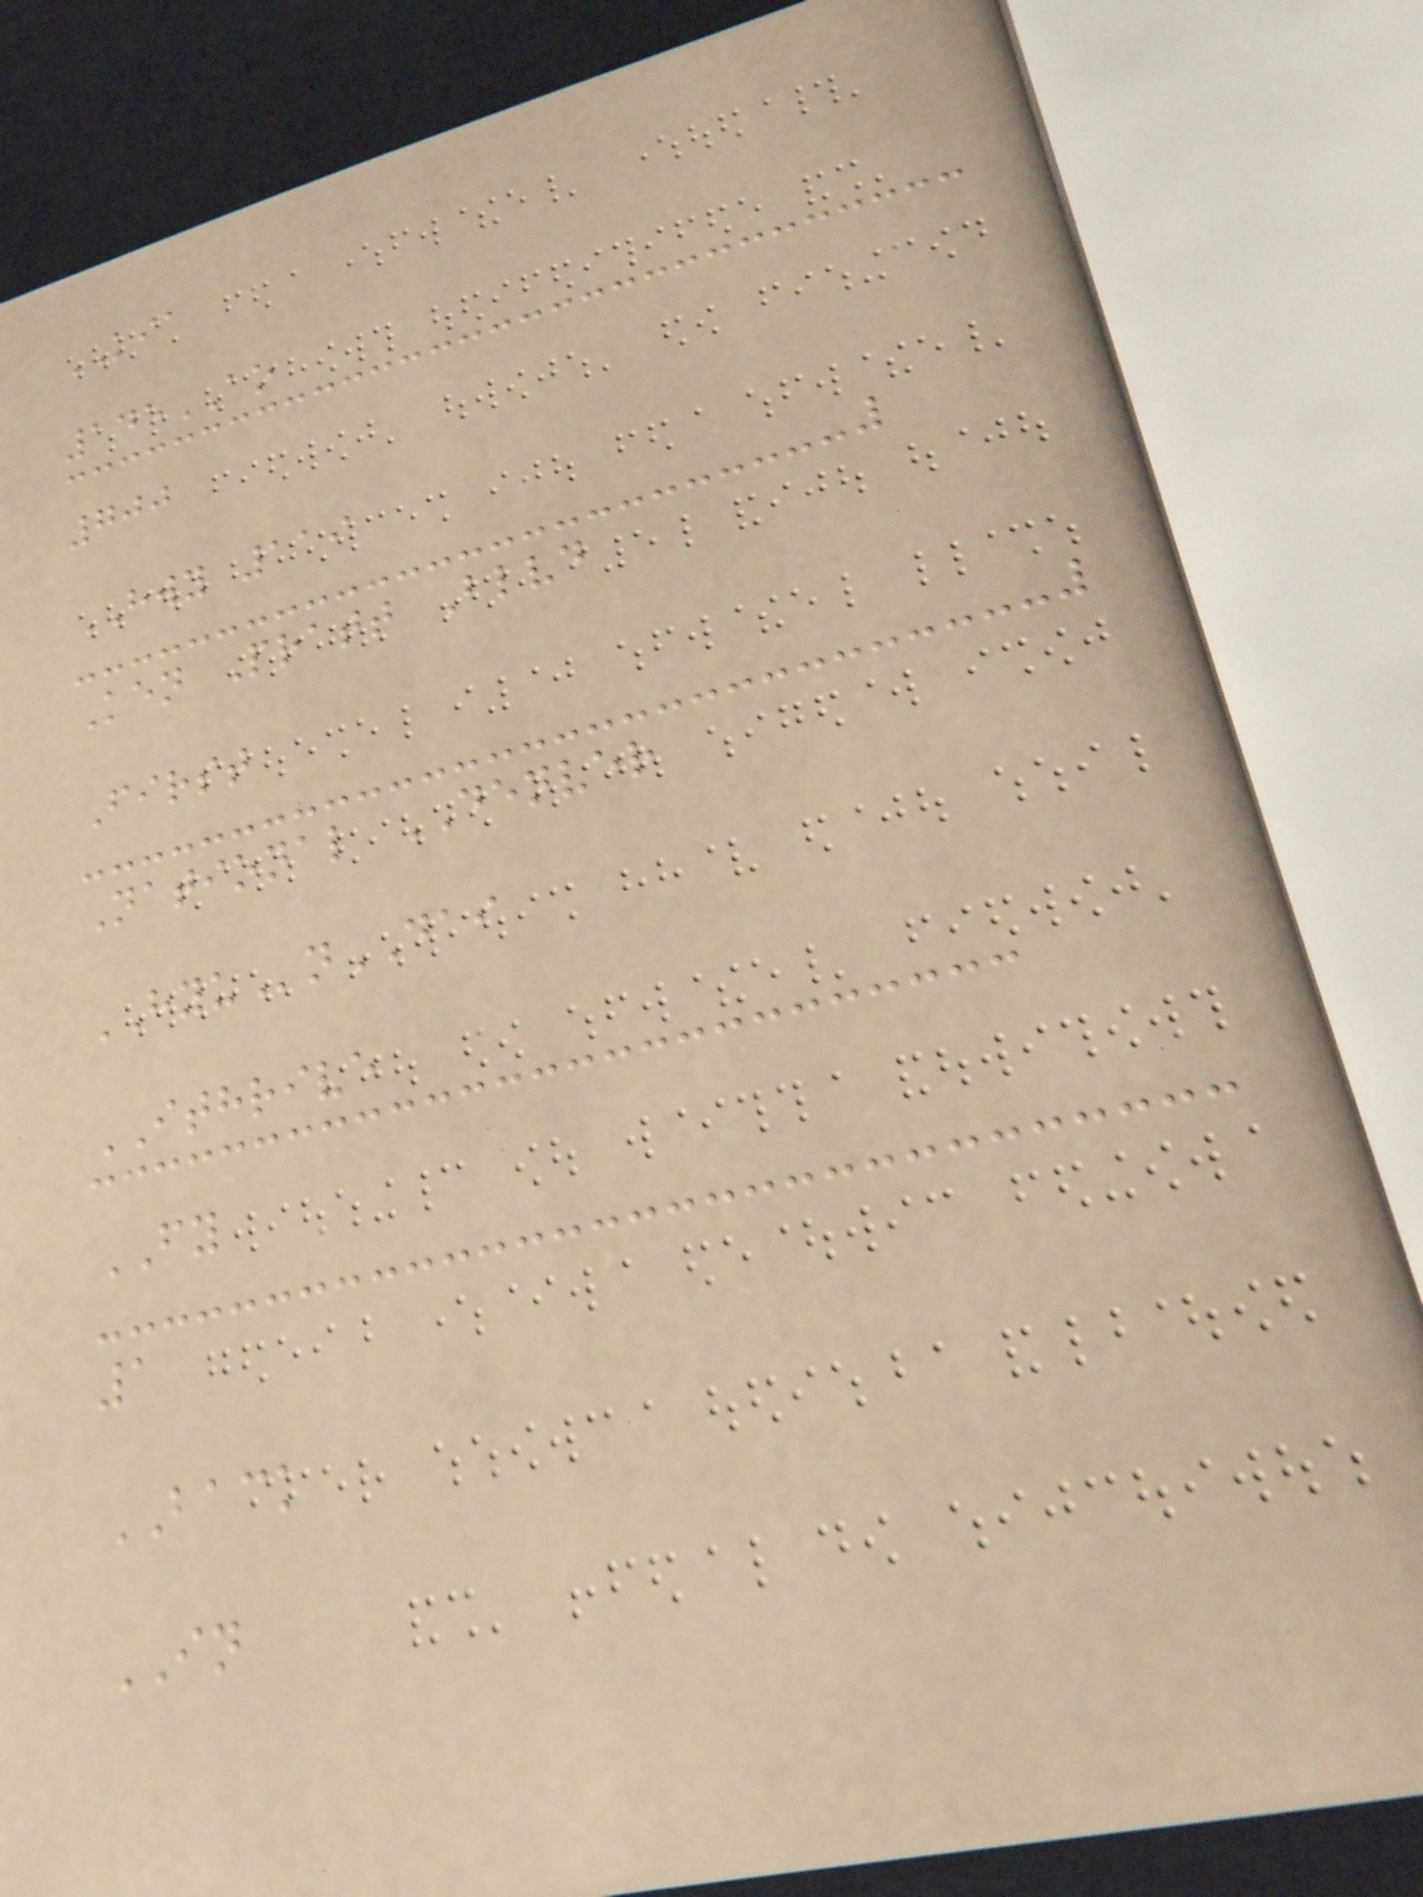KIA
145AO
700
HWY 119
Ken Pratt Blvd
First
National DENVER
HYUnDAI
ITHRIVE
FY
1
BACK
IN
